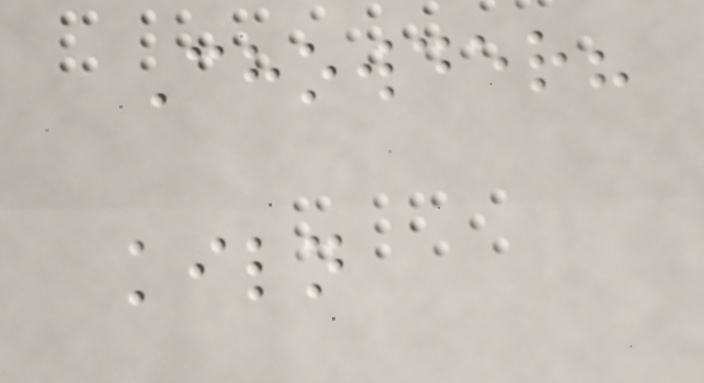Chowder?
kiln
